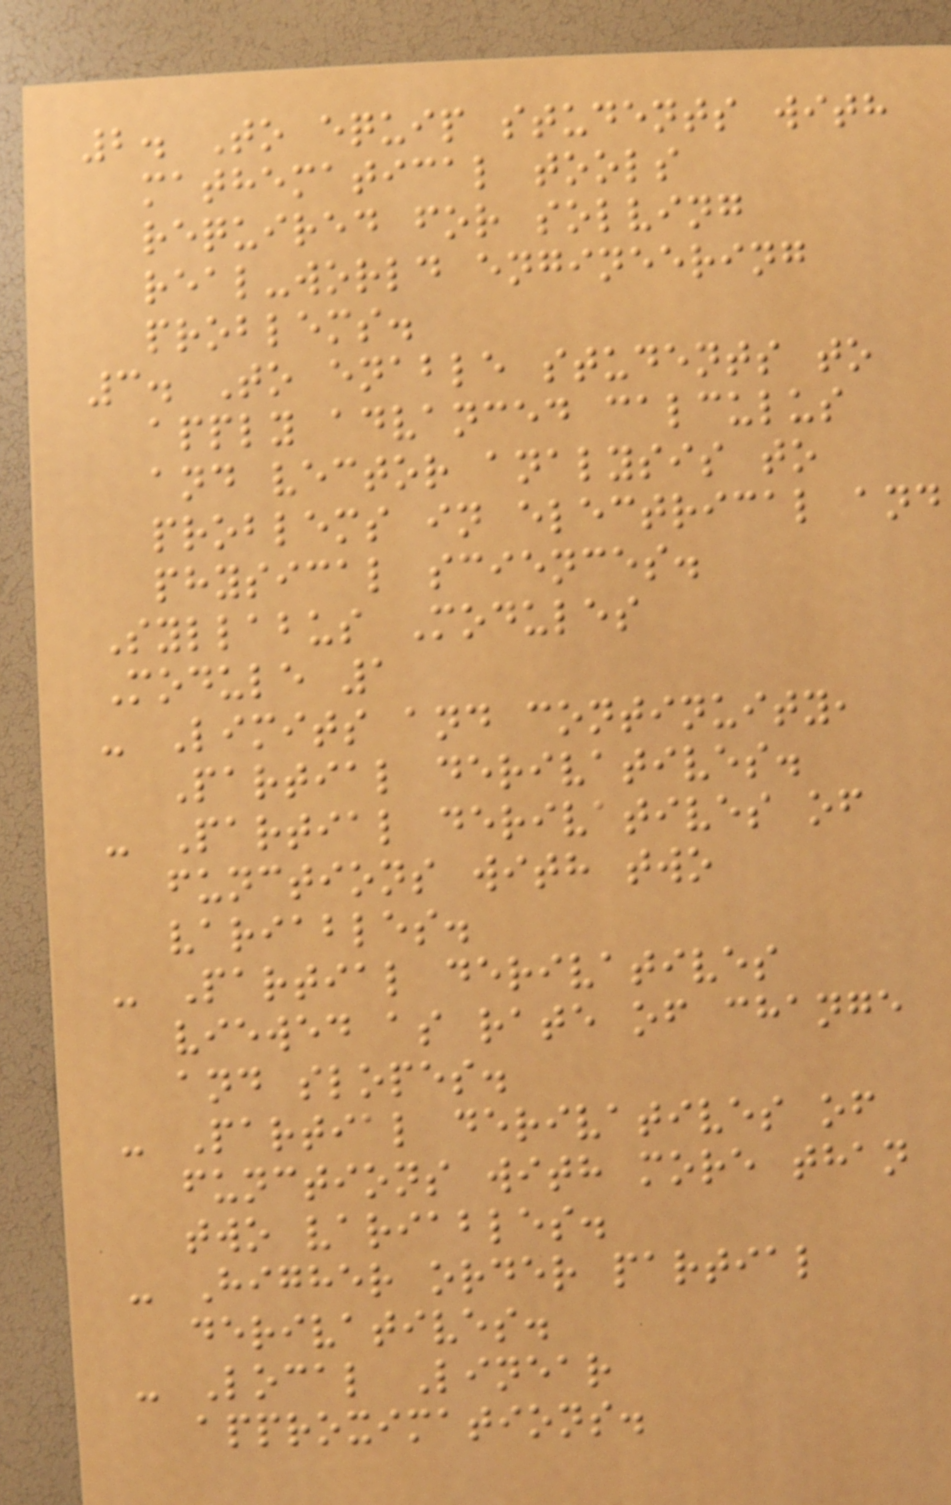2. To equip students with
mathematical tools
required for solving
real-world engineering
problems.
3. To enable students to
apply advanced calculus
and vector analysis to
problems in electrical and
physical sciences.
Syllabus Modules
Module 1
- Limits and continuity,
Partial derivatives.
- Partial derivatives of
functions with two
variables.
- Partial derivatives
viewed as rate of change
and slopes.
- Partial derivatives of
functions with more than
two variables.
- Higher order partial
derivatives.
- Local Linear
approximations.
